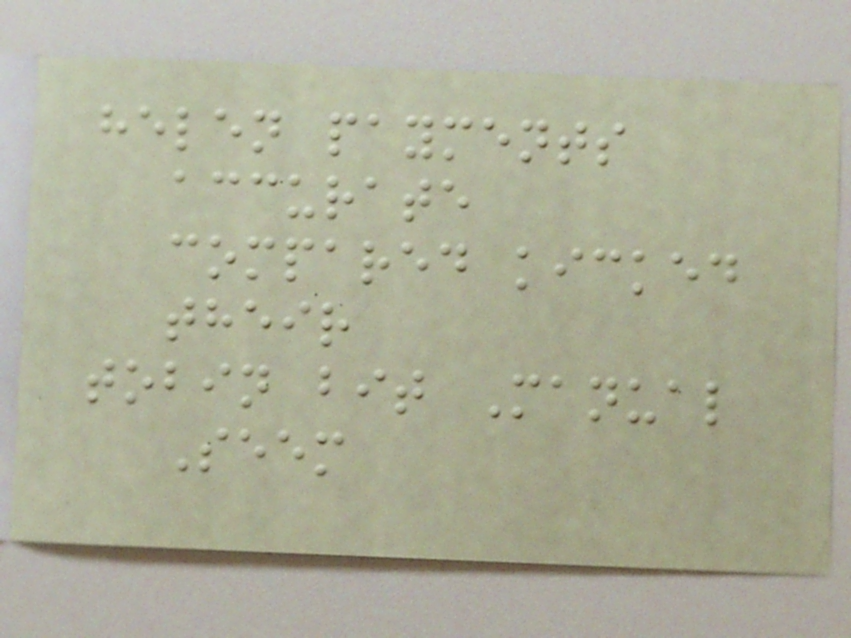helen payments
accurate
compared kicked
their
tobin bit Manual
Seem
